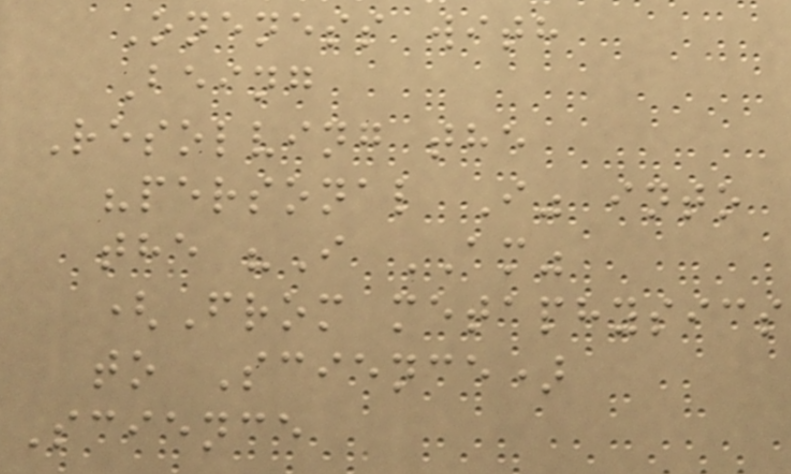Oneness with
Being
Resolving the
"personal I" into
the "I AM"
(From metaphysics
to Science)
Science
